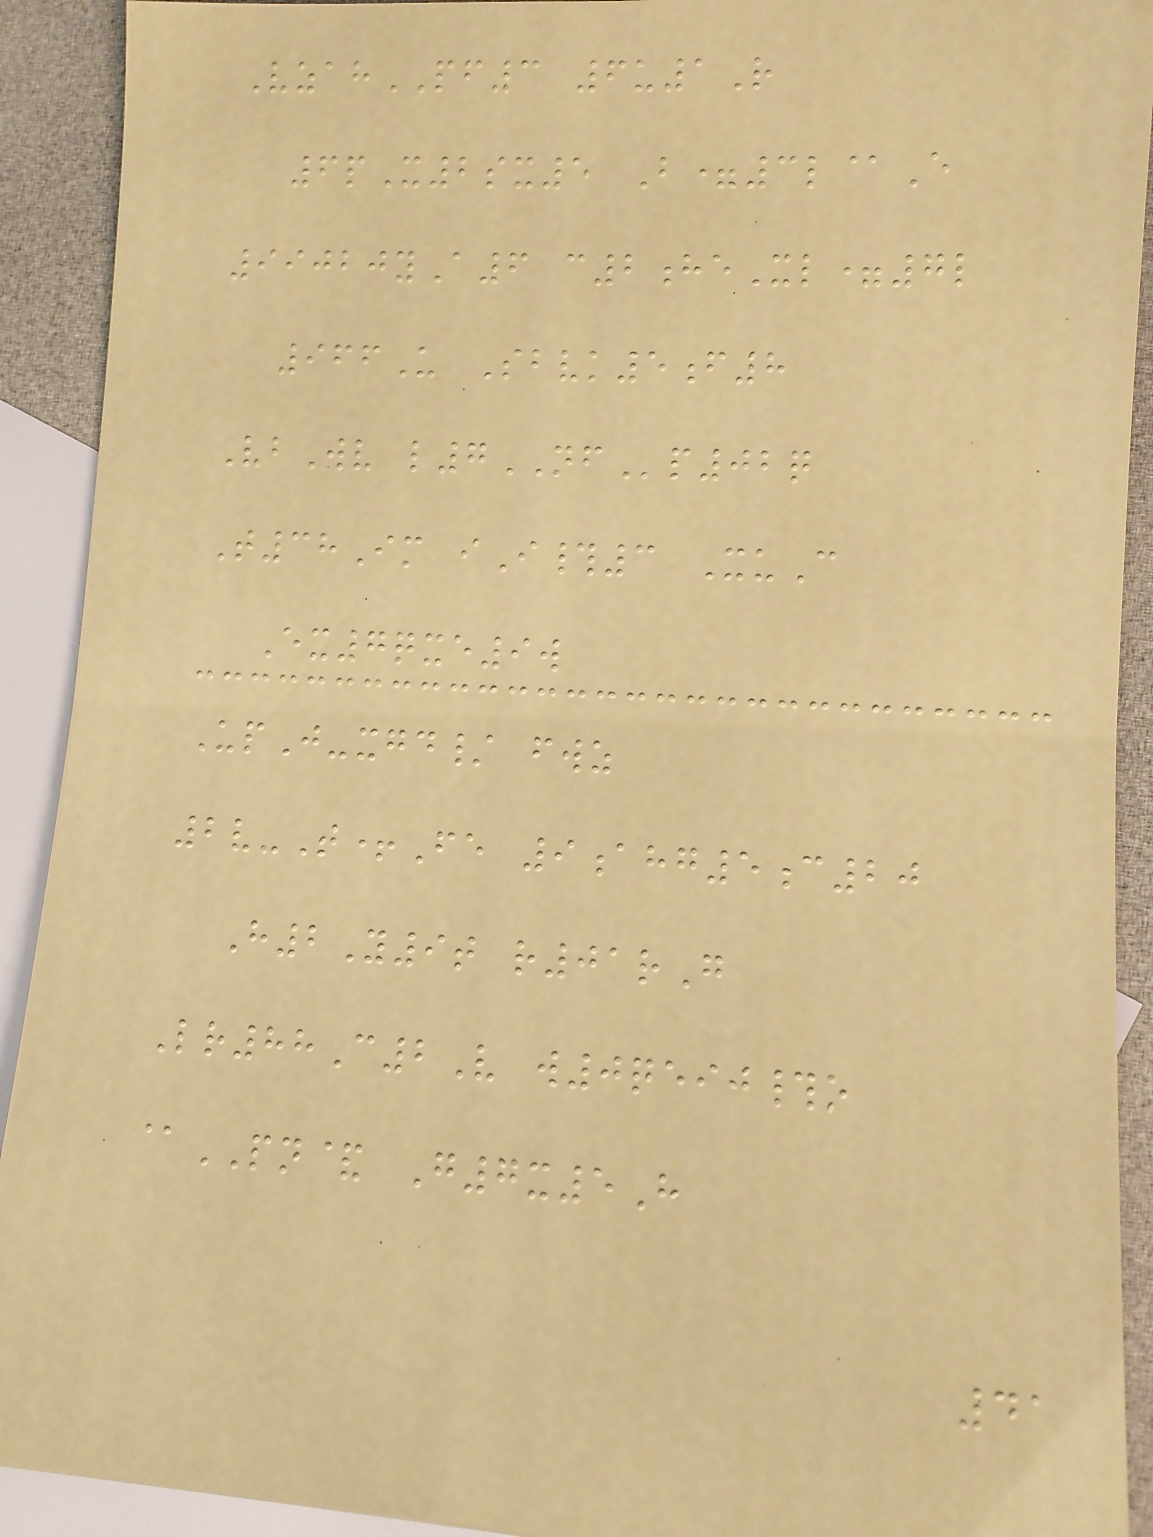VzahPF3 6u1R
6pX2sx5 B=3l@E
99020yA6 c2heXl=7l
966U Sbvk5f8
VbWv l7NFp02q
T38Im iI#3 XuC
Ex7qxe9w
UpJ-xgd/ fwz
2v-T+Fe 9ahg5c20
H2Y9t r01rG
Lr88C2V w0qeij#o
@PN& G7x5H
41
